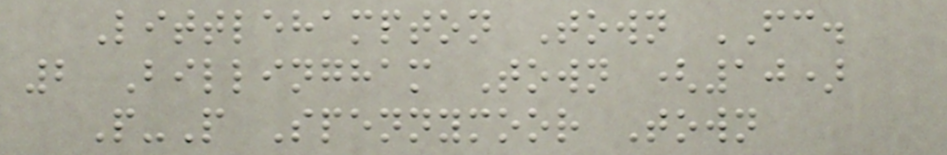Littlehampton Town FC.
2 Billingham Town (10)
P-P Spennymoor Town
